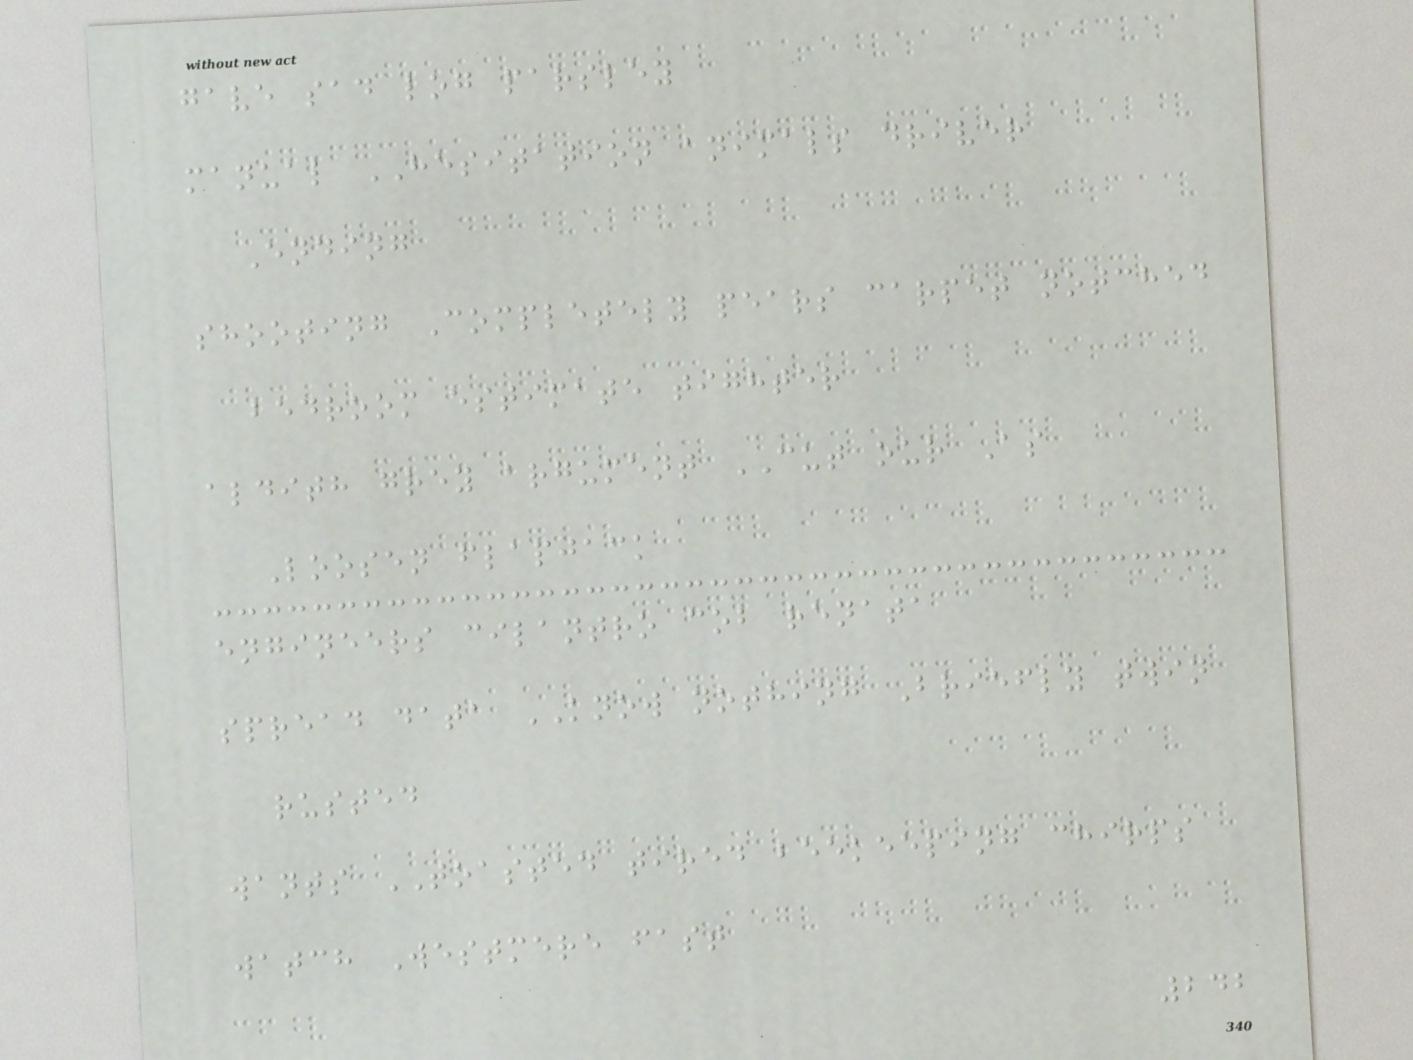gave sad log parsley
manual HESITATION animals driver
Ending
shooting Completely pears carpet notched
bedroom estimate tighter
aldith grey argument CUT our As
Loosen flapjack
engineers cilantro cob renata
spread data KNOW nothing Briefly twin
rusted
wants TOASTED tired beekeeping chirps
watch Westmere fast
242
